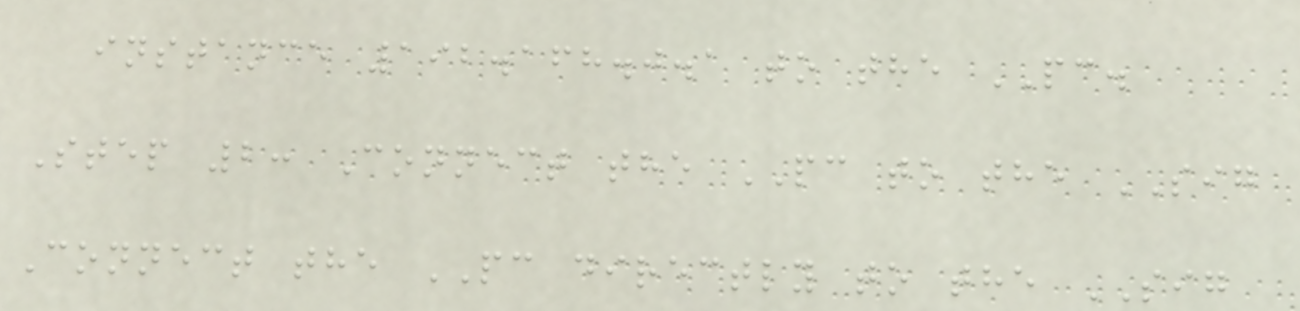instance 192.168.0.1 to the PC.
Step 2: Connect the PC to the SIG
Connect the PC directly to the SIG
